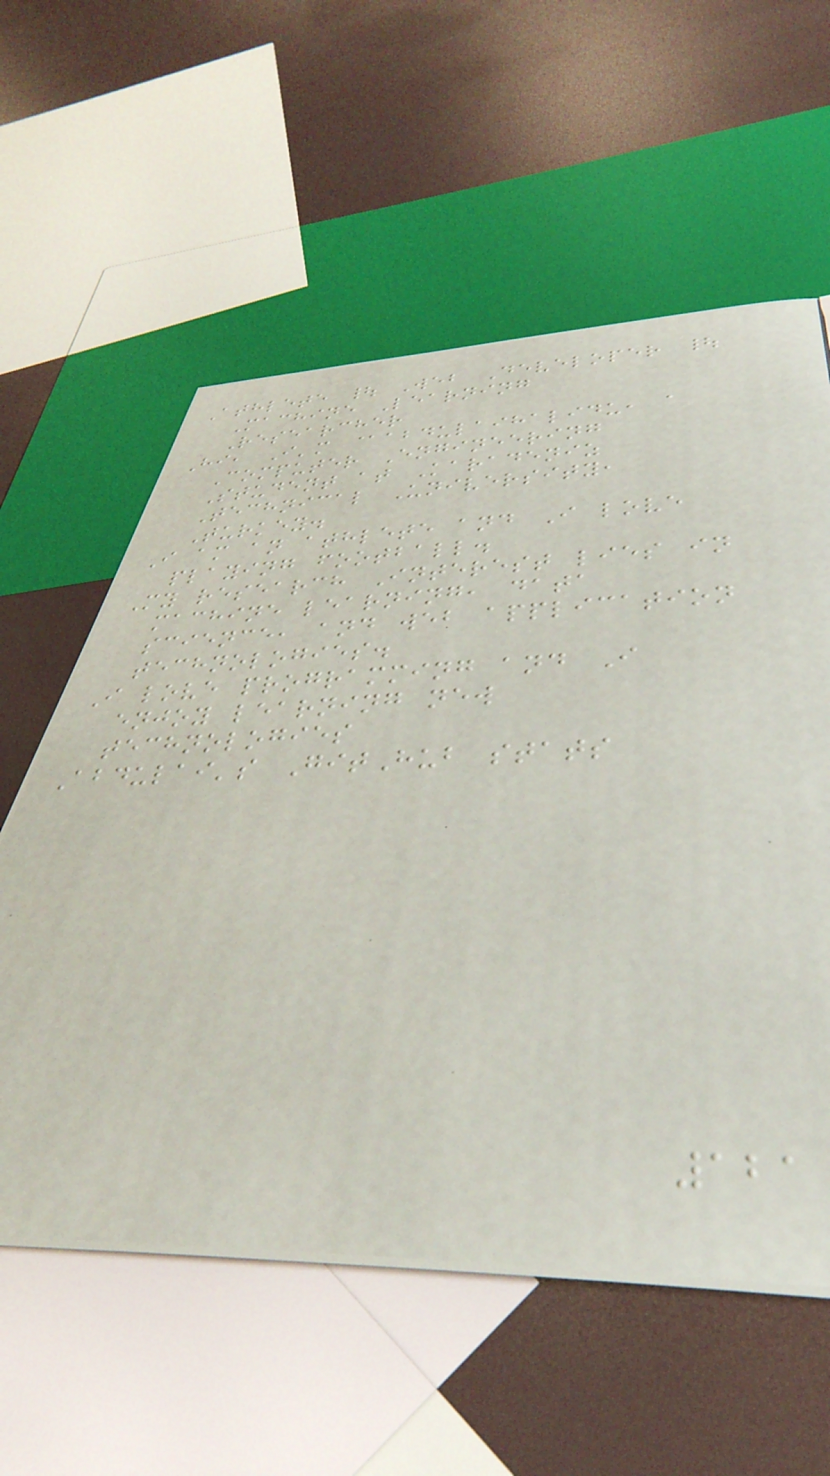Athlete | Web Developer |
Machine Learning
Researcher
Hi, I'm @abdulaihalidu, a
Computer Engineering
Student at Karadeniz
Technical University,
Turkey.
I am an athlete and I love
playing football.
My research Interest lies in
machine learning, data
science, and web application
technologies.
I love programming and I
enjoy learning new
technologies
Abdulai's GitHub stats
121
